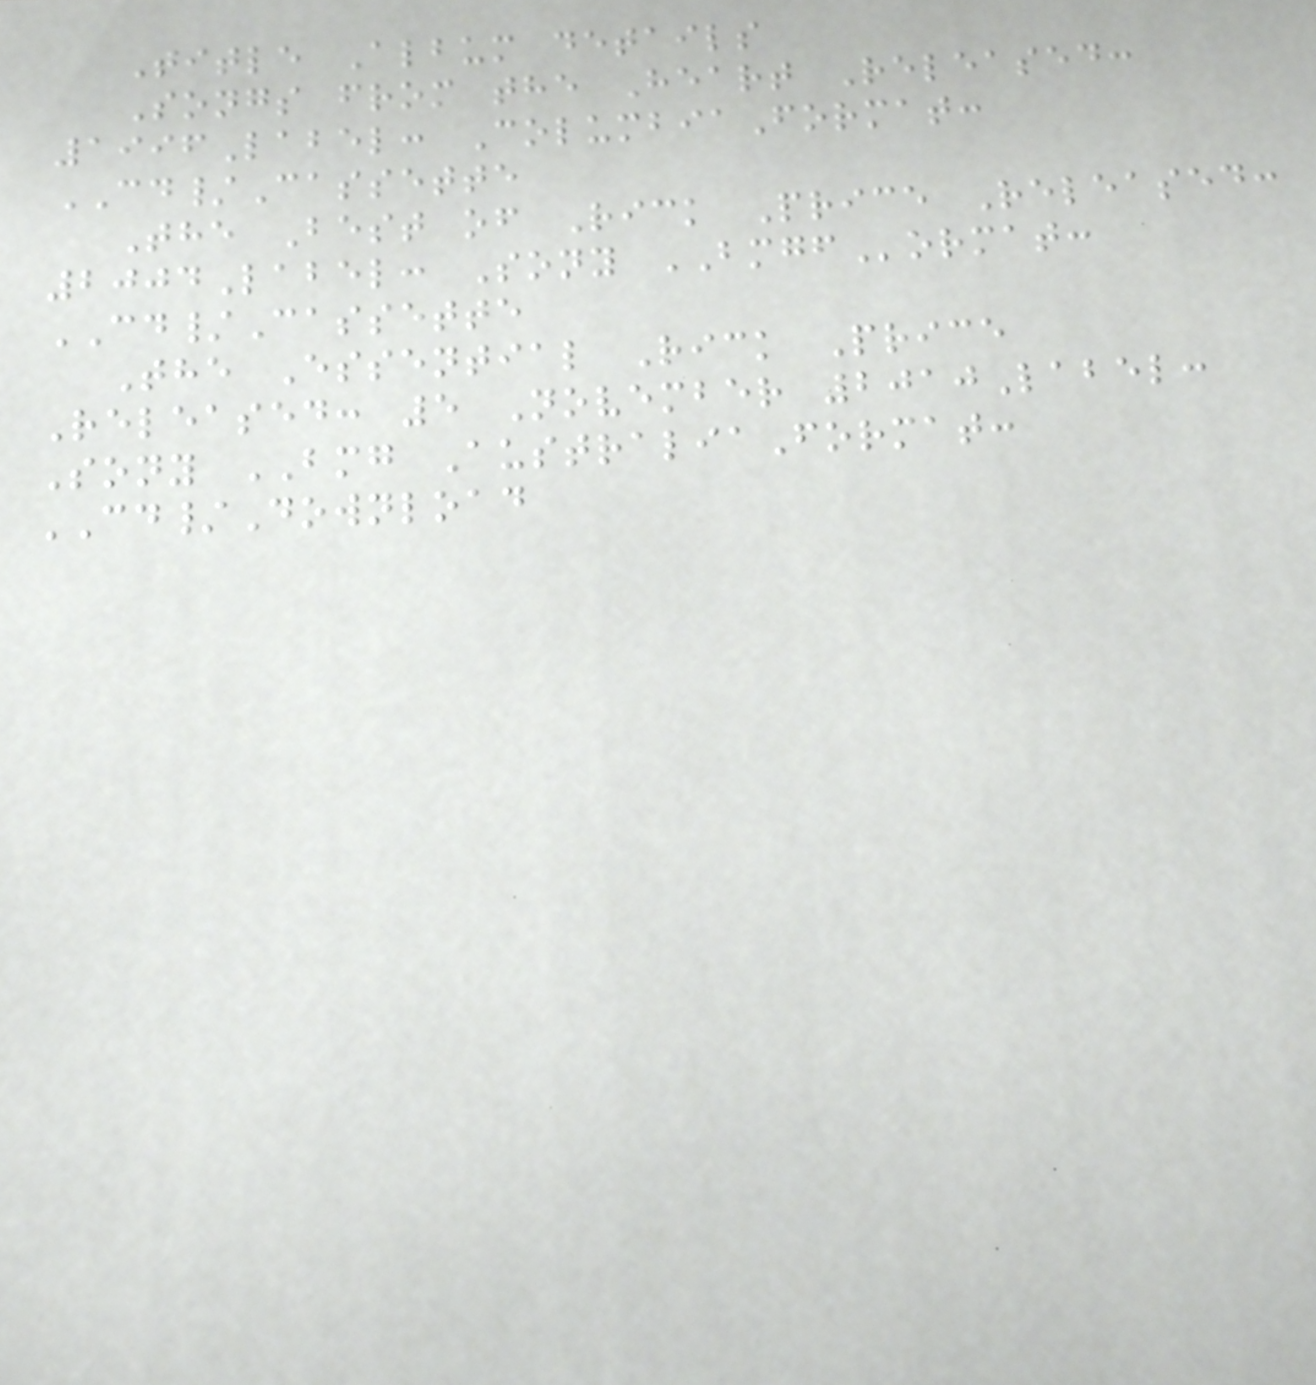Title Album details
Songs from the Heart Released:
1996Label: ColumbiaFormat:
CD/Cassette
The Best of Rick Price Released:
2004Label: Sony BMGFormat:
CD/Cassette
The Essential Rick Price
Released: 5 November 2010Label:
Sony BMG AustraliaFormat:
CD/Download
